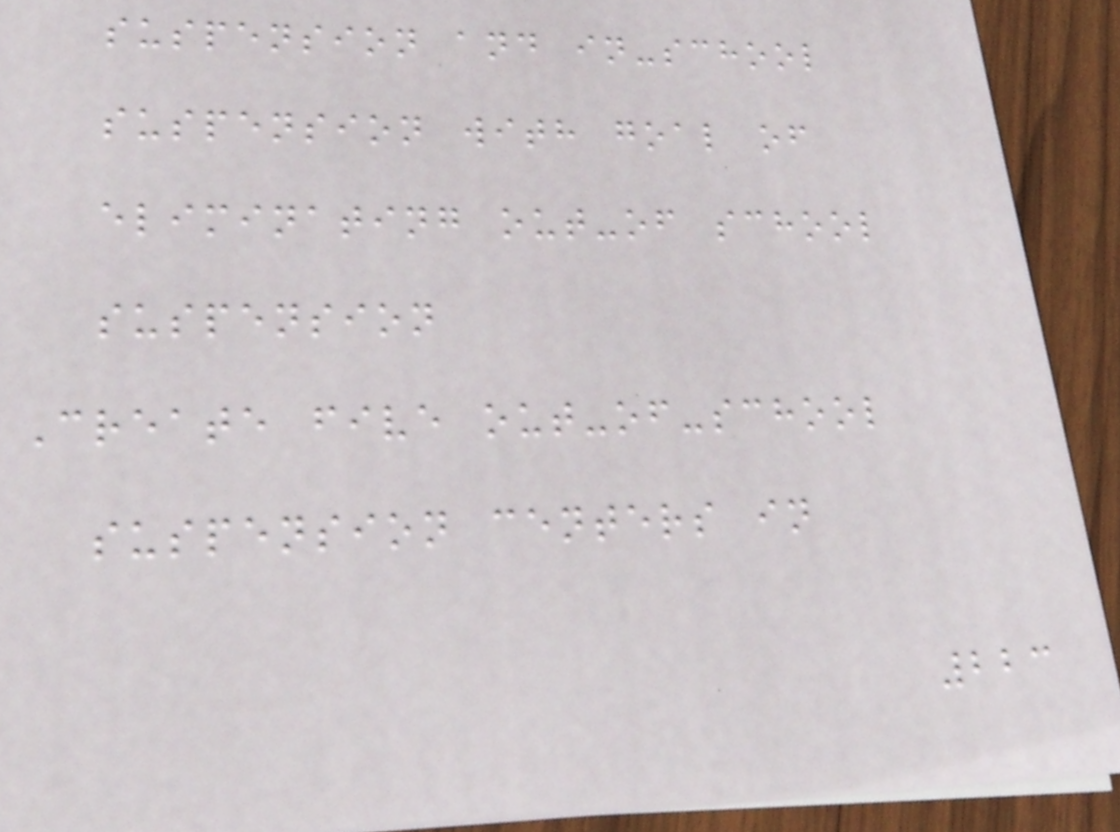suspension and in-school
suspension with goal of
eliminating out-of school
suspension
Create five out-of-school
suspension centers in
223
